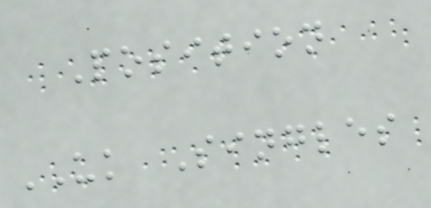Position
UK Singles
